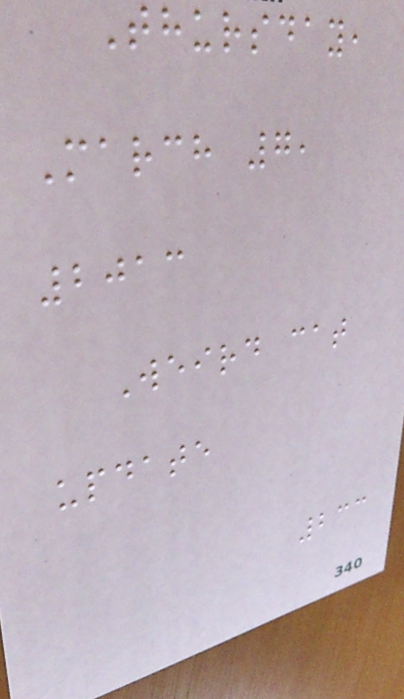Thursday,
March 7,
2013
Weird cat
update
233
